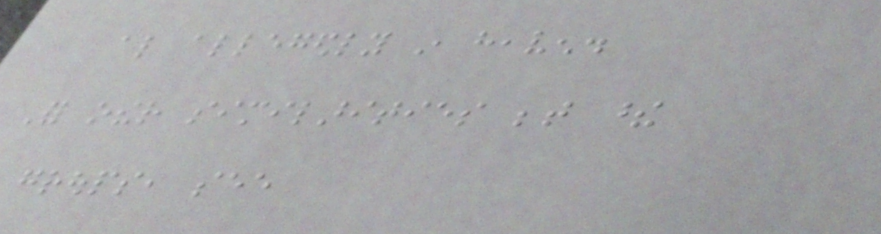also allegedly in heaven.
For other similarities between these
groups, see
